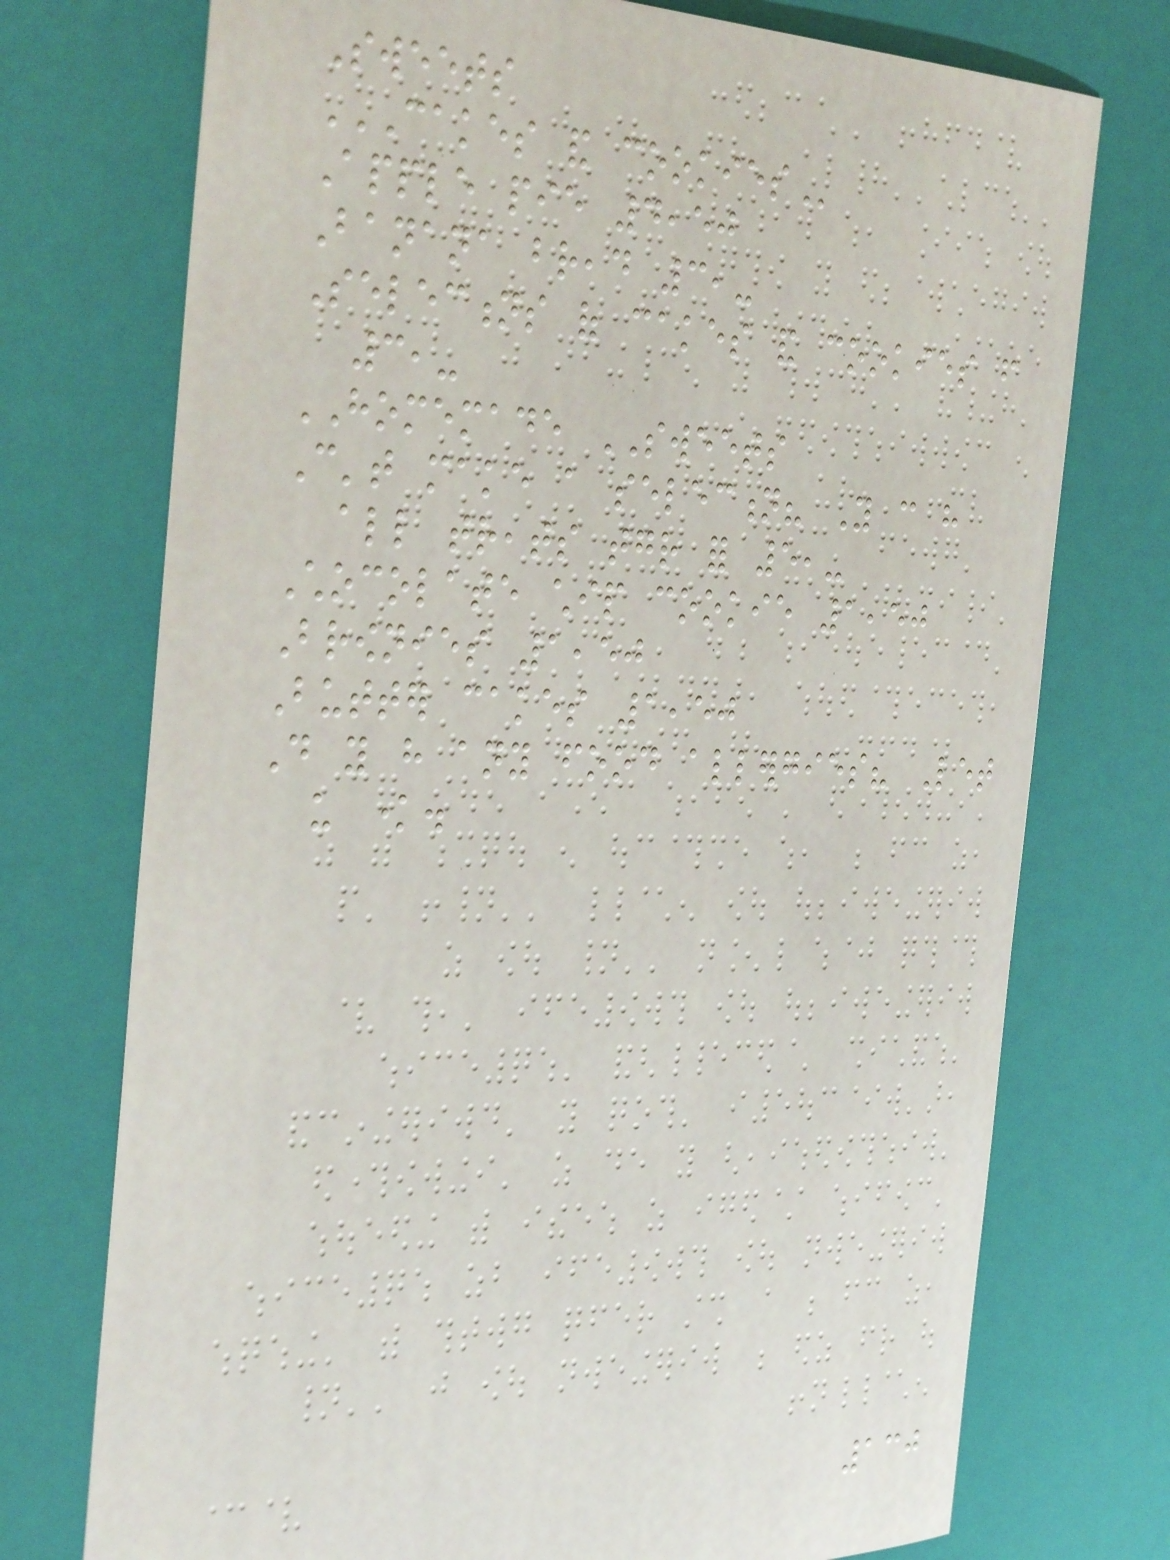Sweets
CAKES AND COOKIES
Apple pie 4,50
Banana bread 3,-
Selections of cakes and cookies from
3,-
HOMEMADE SWEETS
Can't make a selection? You can have
all treats together for 5,-
Chocolate chip cookie 1,50
Brownies 1,50
Butter cakes 1,50
Do you have any food allergies? Let
us know.
130
